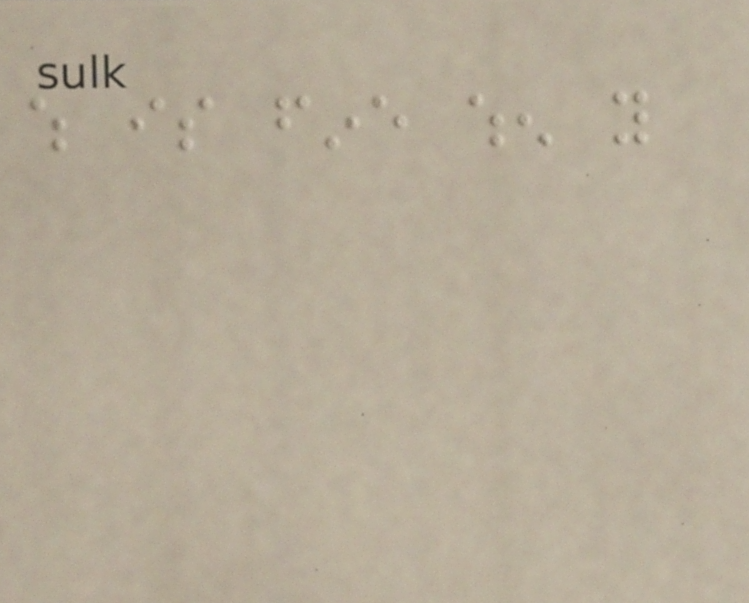which is fine when you
